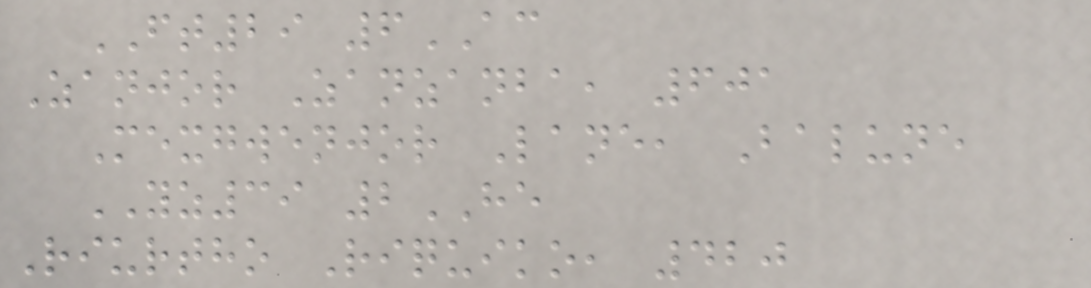FT29 6AC
Zanjor Zanzanba, 601
Mexgwenjor Lane, Balune
YZ39 2HE
Riurtho Riquiko, 420
